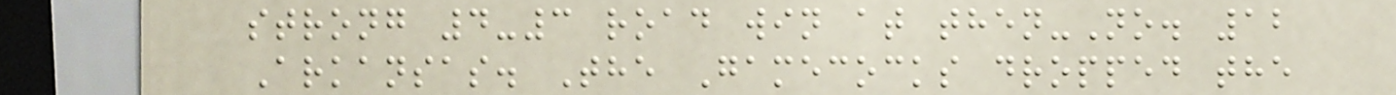strong 4-3 road win at then-No. 12
Arkansas. The Gamecocks dropped the
